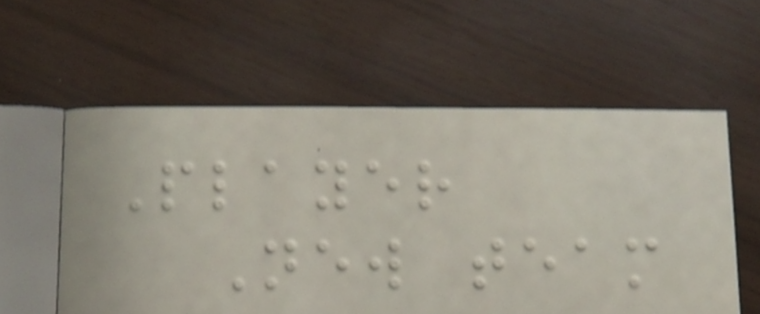Player
New team
